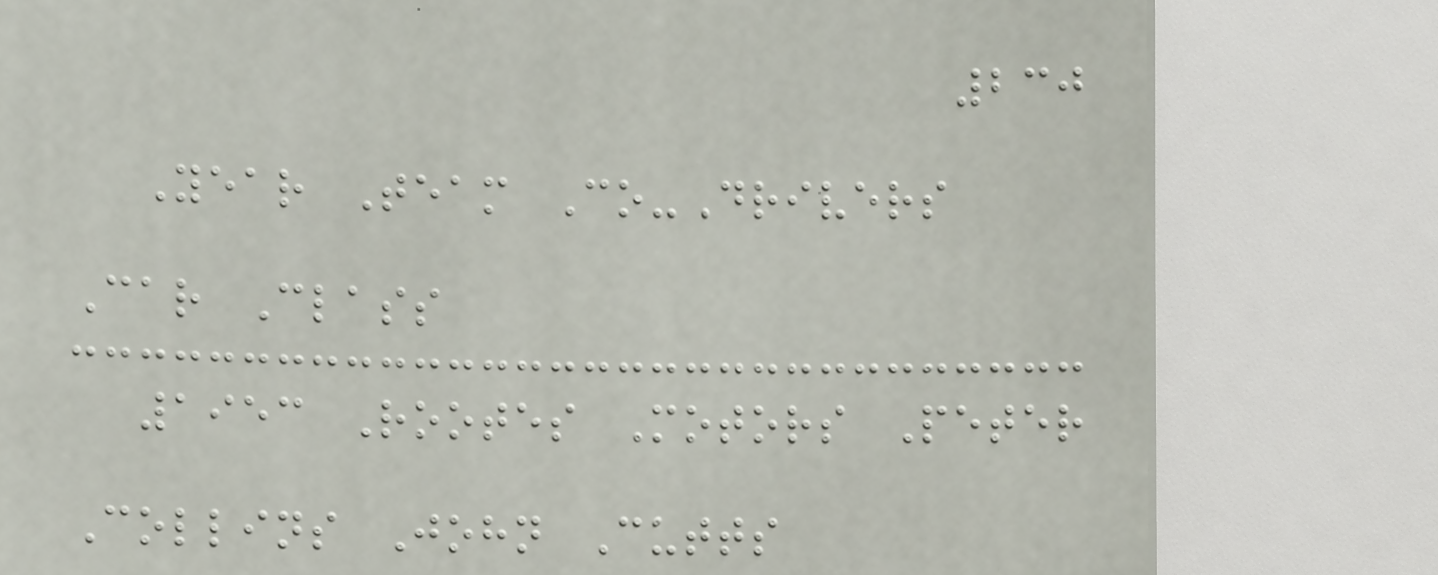230
Year Team Co-Drivers
Car Class
1953 Rootes Motors Peter
Collins John Cutts
